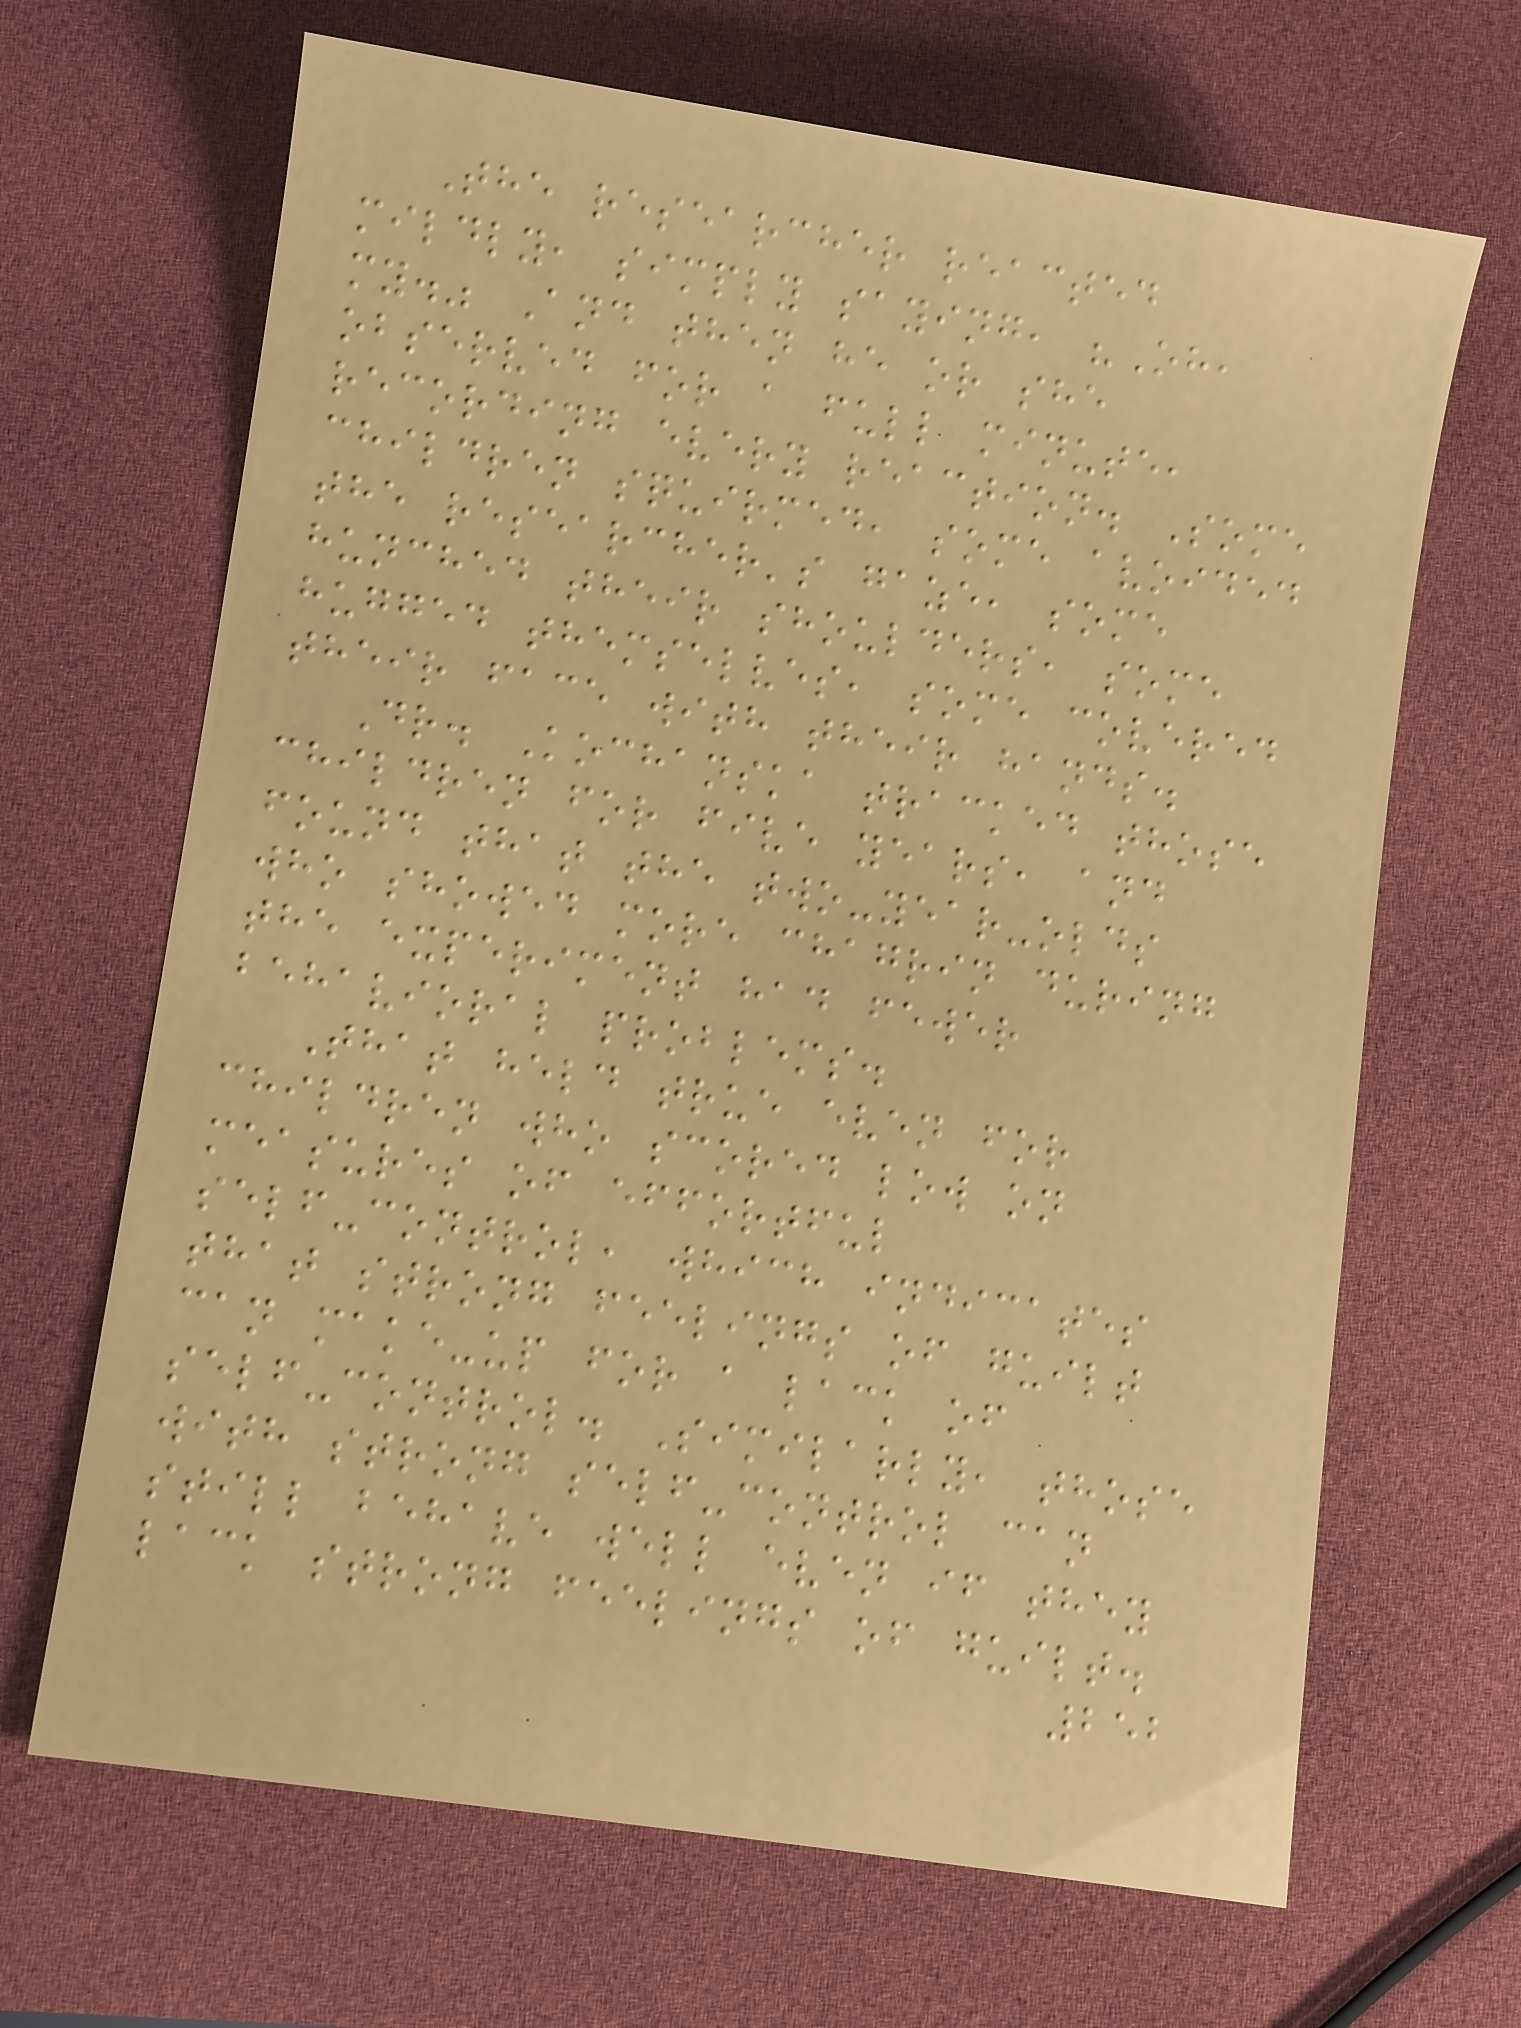The researcher reacted
mildly, simply saying, "Oh,
my." And then he or she
observed for a full minute,
recording every reaction. Some
children squirmed, some avoided
the researcher's gaze, some
hunched their shoulders, some
hugged themselves, some covered
their face with their hands.
Dr. Kochanska tracked those
children for five years, and
found that the two-year-olds
who showed more chagrin during
the experiment had fewer
behavioral problems.
That held true even for
children who scored low on
measures of effortful
self-control, which indicates
that strong feelings of guilt
can make-up for a lack of
self-control. Similarly, those
with strong self-control can
still behave well even if they
lack strong feelings of guilt.
252
